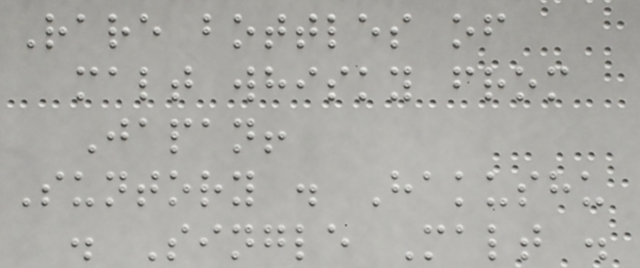Rare bottles of
malt whisky from
Japan!
Suntory . Hakushu
. Single Malt .
